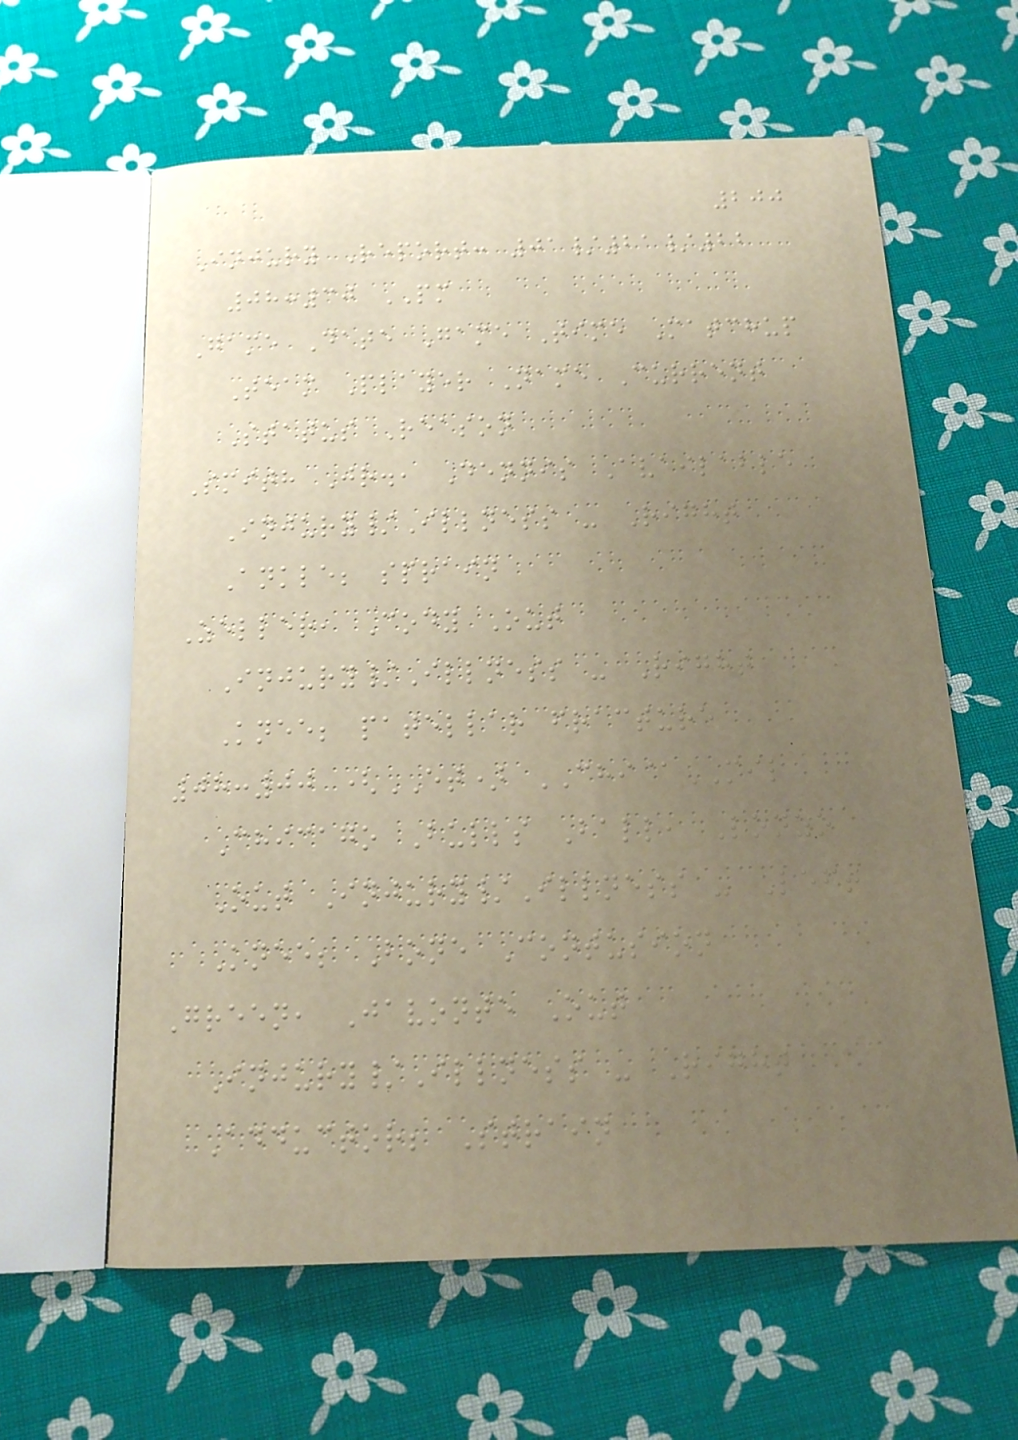200
Injury Report: 01/21/22
08:30 PM
Game Date Game Time Matchup
Team Player Name Current
Status Reason
Smith Jr., Dennis Available
Injury/Illness - Right
Ankle; sprain
Zeller, Cody Out
Injury/Illness - Right
Knee; patellar fracture
08:00 (ET) CHI@MIL
Chicago Bulls Ball, Lonzo
Out Injury/Illness - Left
Knee; Bone Contusion
Green, Javonte Out
Injury/Illness - Right
Adductor; Strain
